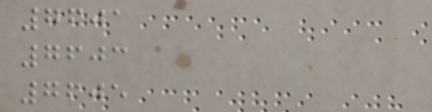7601
7603
7605
